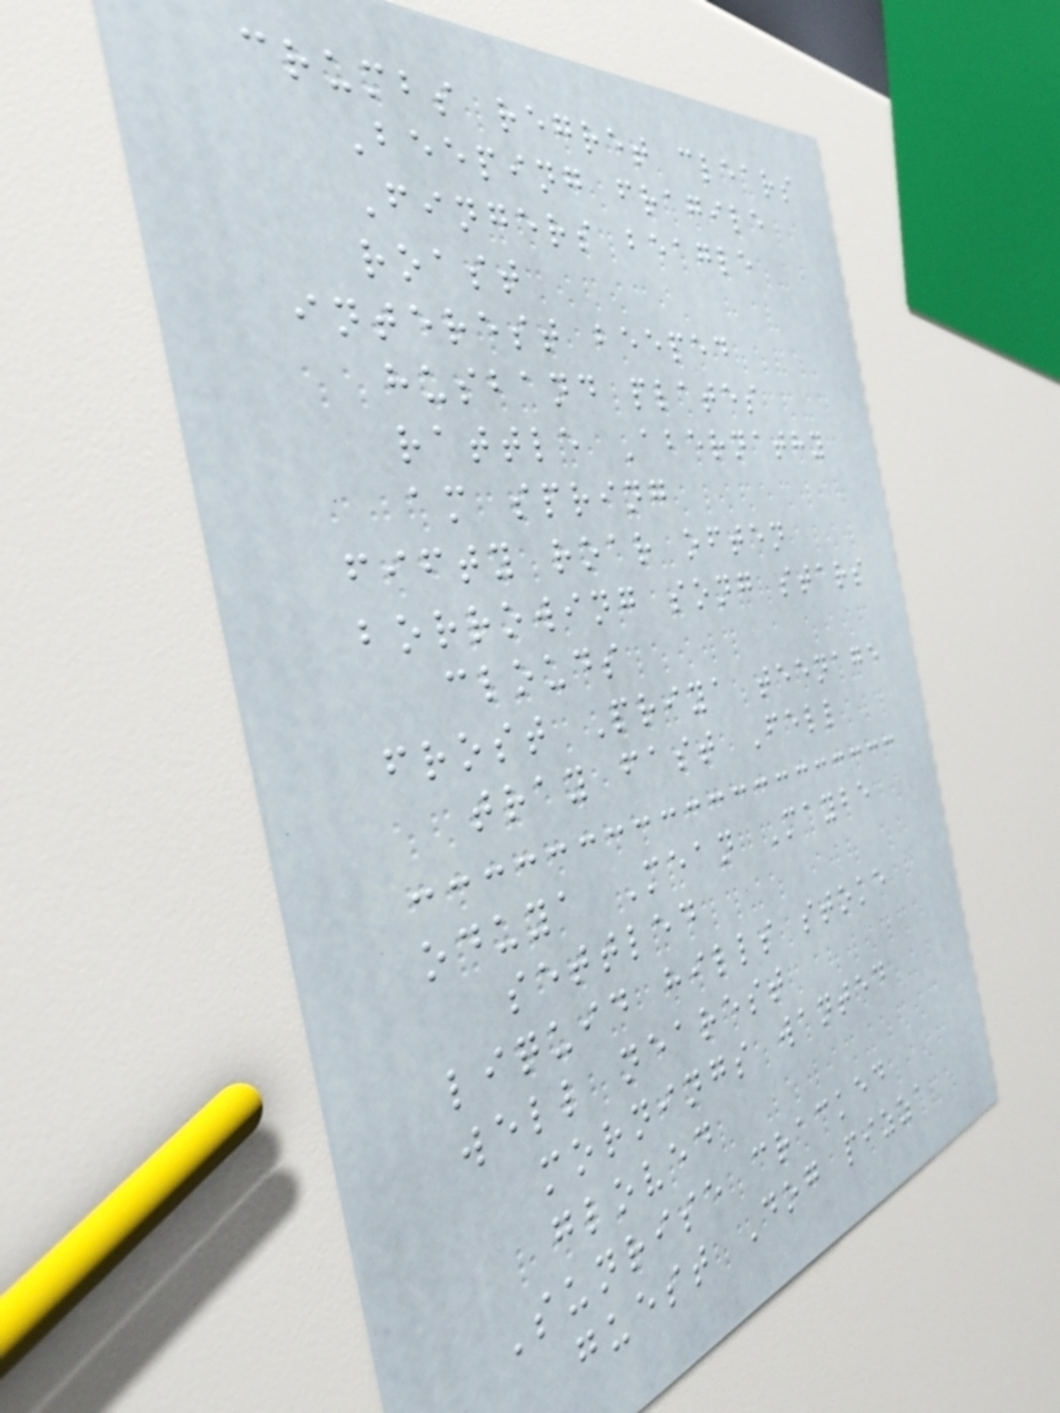crumbs regret clears
Beeping fragile
Fingers beagle
roast
interest beeped
husband plates
rattle Abernathy
am spring
fifty roar often
borrowing song stars
clouds
frost Priya teenage
tray fast Fell
oduya Mean Maybe
settled
liquid hills stoke
well nearest
mornings wanted
gloved
Sunrise cracked
guest Dog pizza
